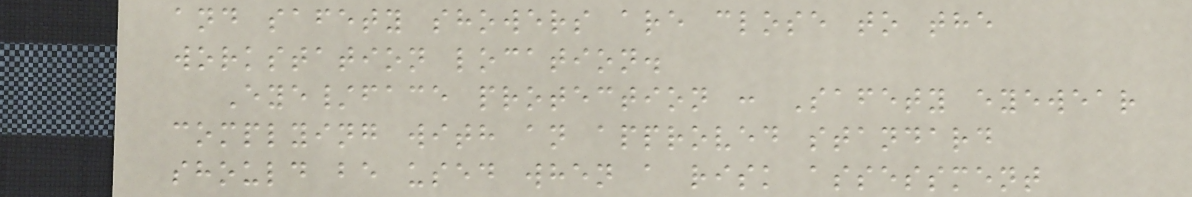and safety showers are close to the
workstation location.
Eye/face protection : Safety eyewear
complying with an approved standard
should be used when a risk assessment
